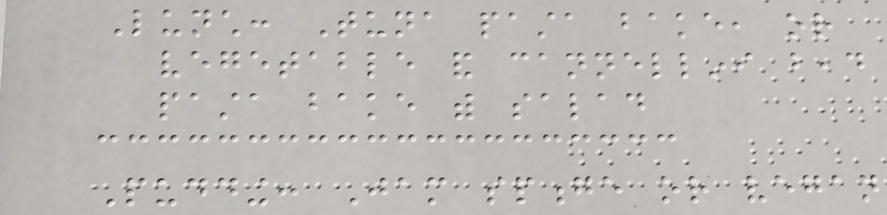Lunch: Tuna pasta bake, or
vegetable and cannellini bead
pasta bake with salad
Pudding: Jam sponge or vegan
